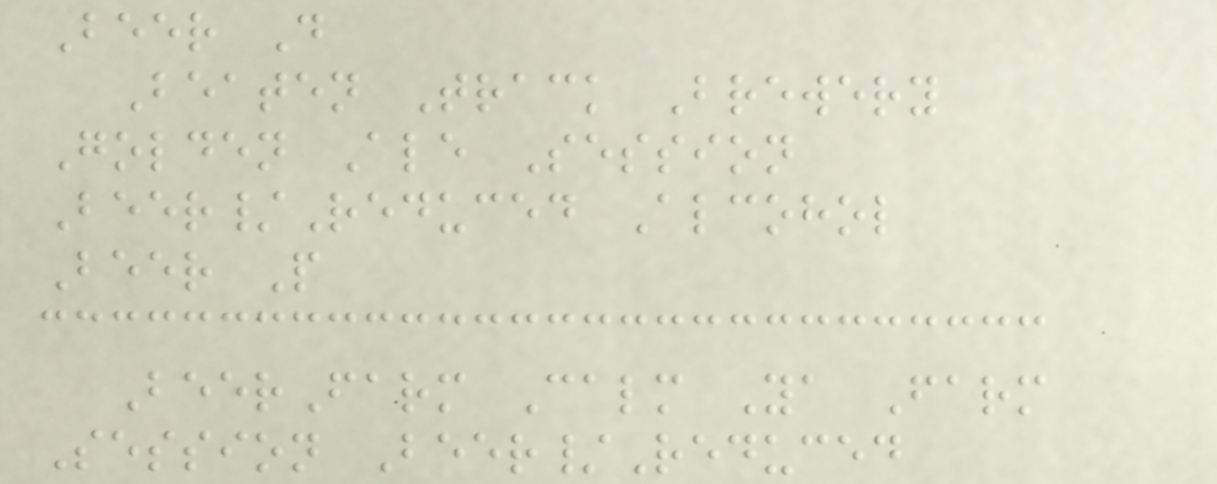Beer D
Beaten Track Brewery
Golden Ale Session
Beer/Reduced Alcohol
Beer P
BeerFarm Calm Ya Farm
Session Beer/Reduced
